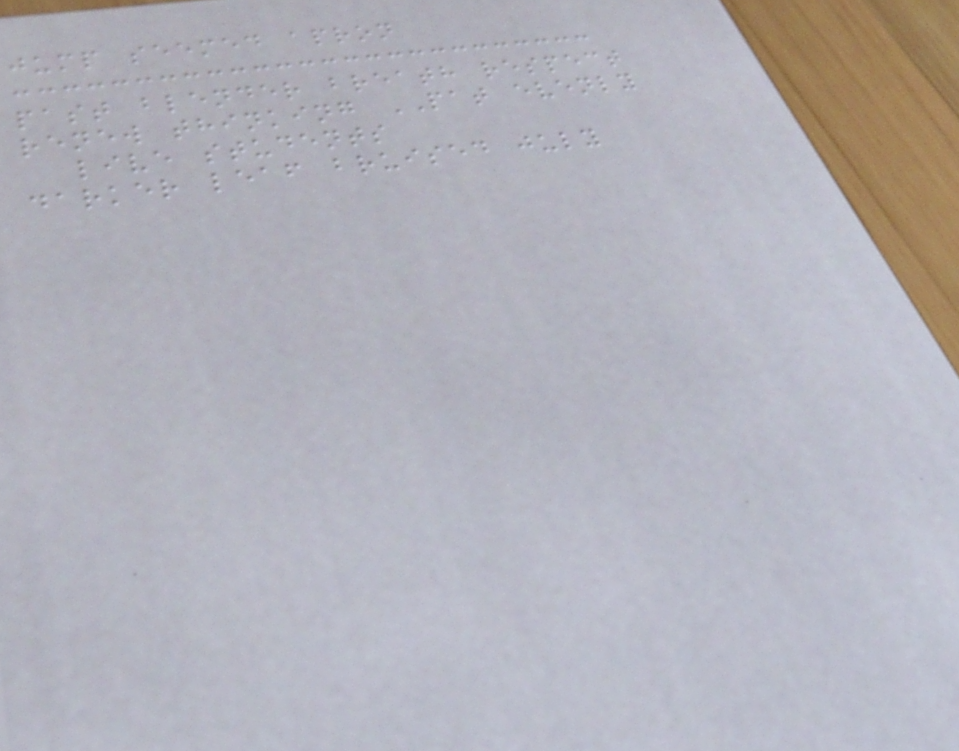jump seemed apron
past blender breath respect
renew thinking PAT evenly
live students
darker leaf bruised july
